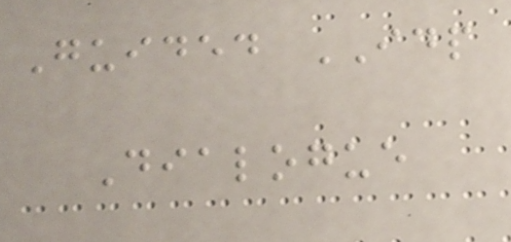Guided IDP
Dialogue
